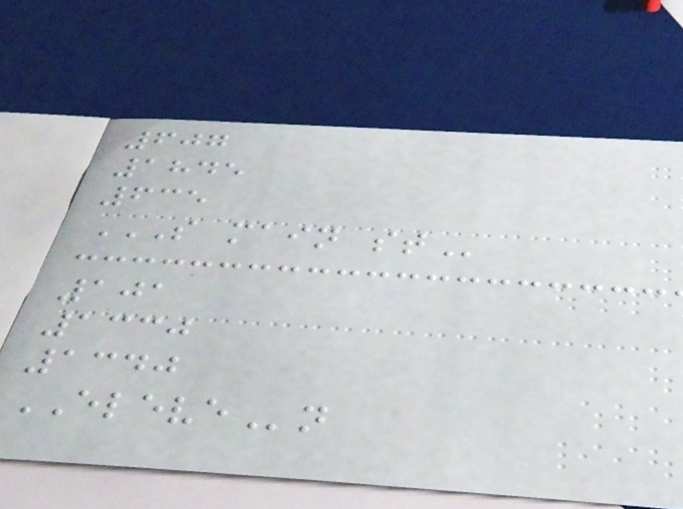607
1845
635
S MAIN ST
101
1330
1340
ELEVEn
